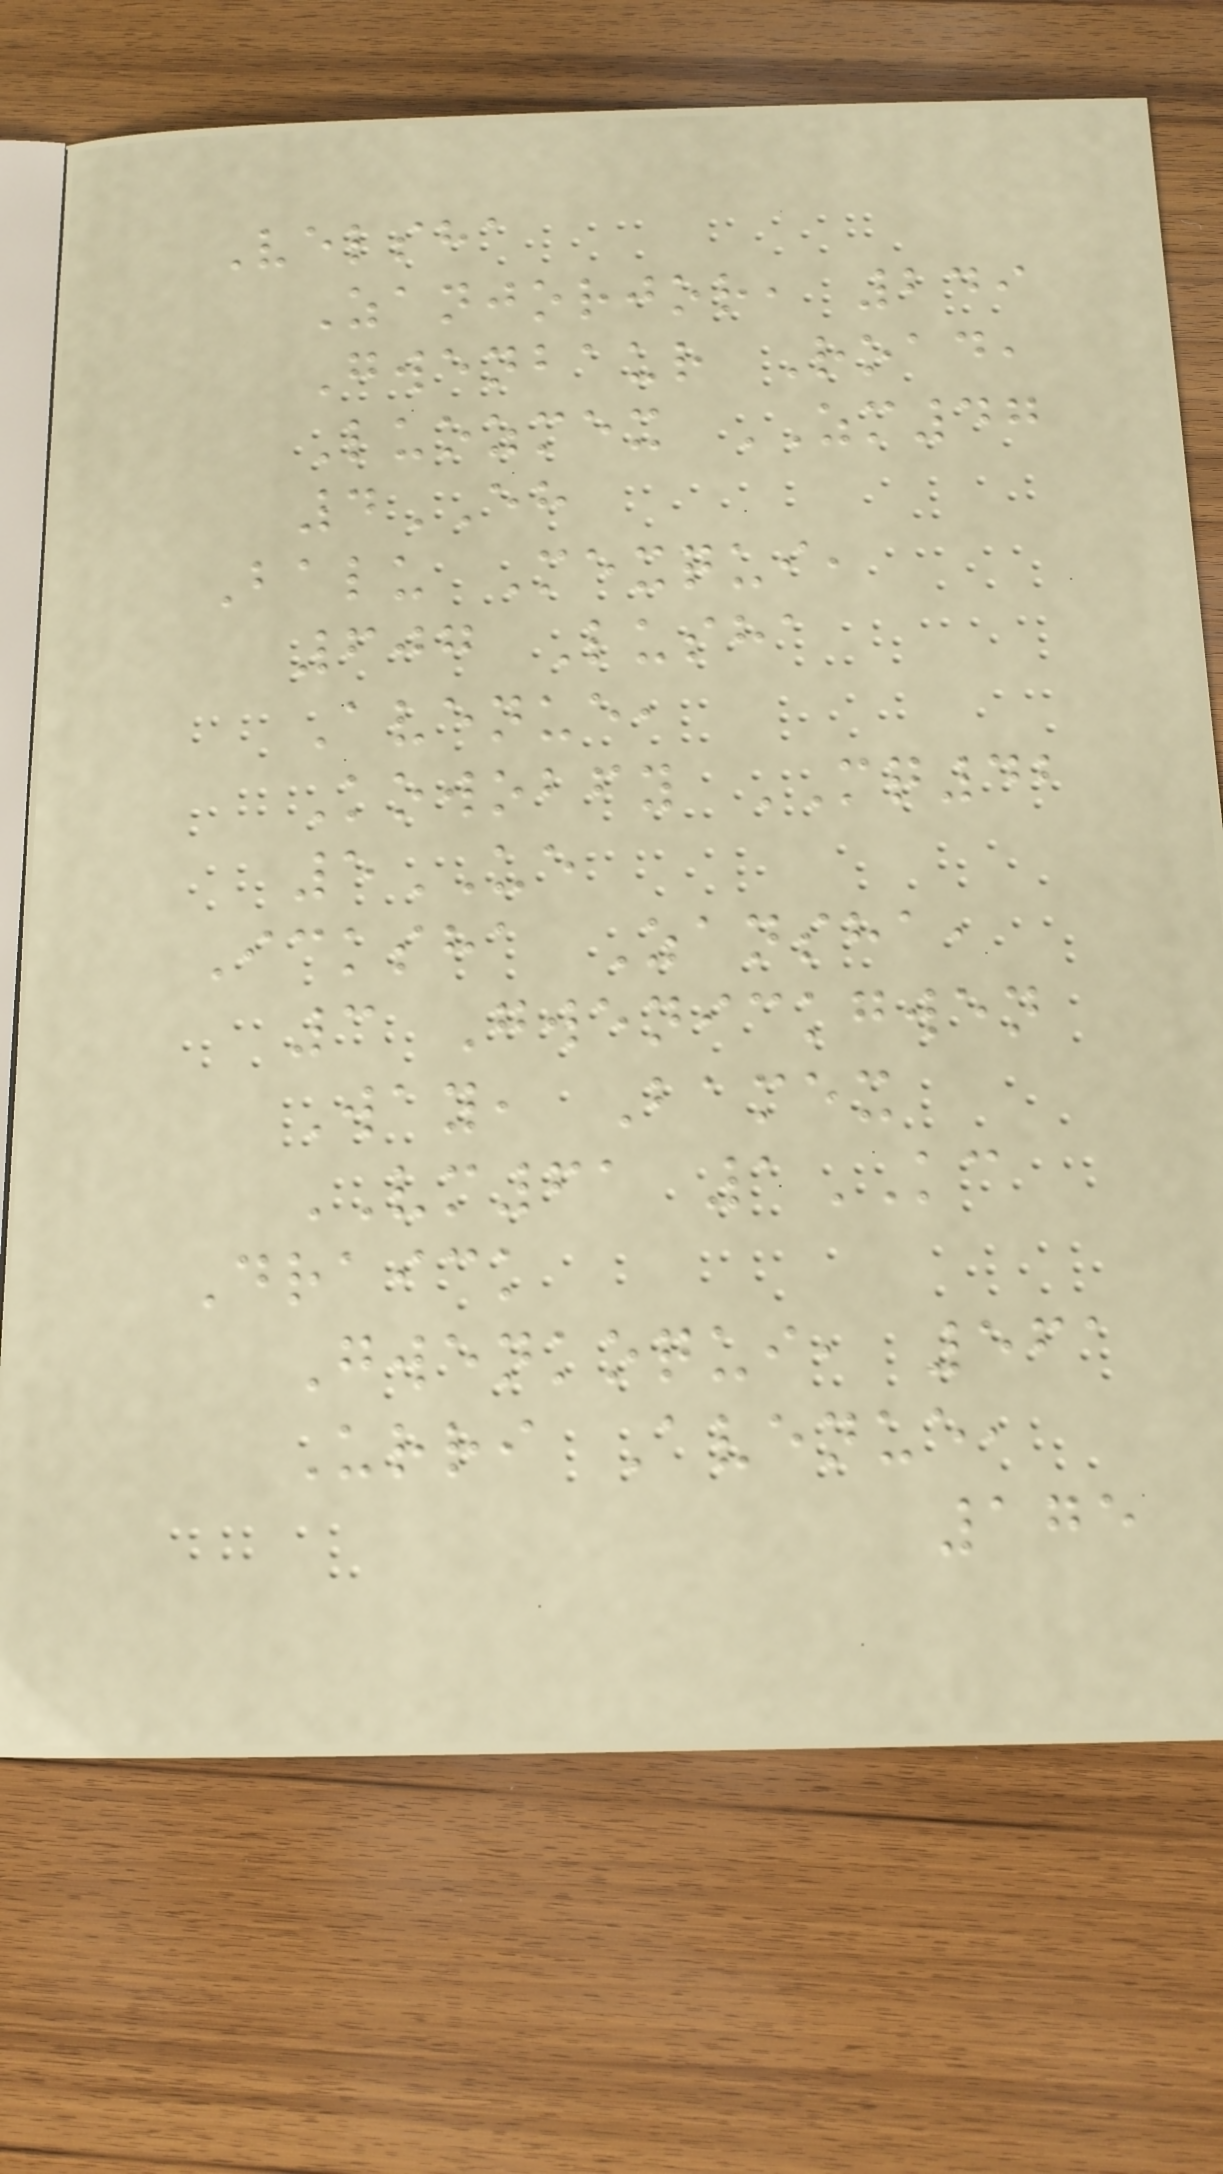Velsha
Zanjorjor, 249
Gwenbaur Road,
Luozmex ZM47
4EH
Balu Mexqui,
607 Lusha
Avenue,
Kowobfy MQ42
5UE
Icksha Zansha,
3 Gwenickgwen
Way, Bamex
VM61 1KC
Draick
Gwenkoqui, 561
Urri Avenue,
175
